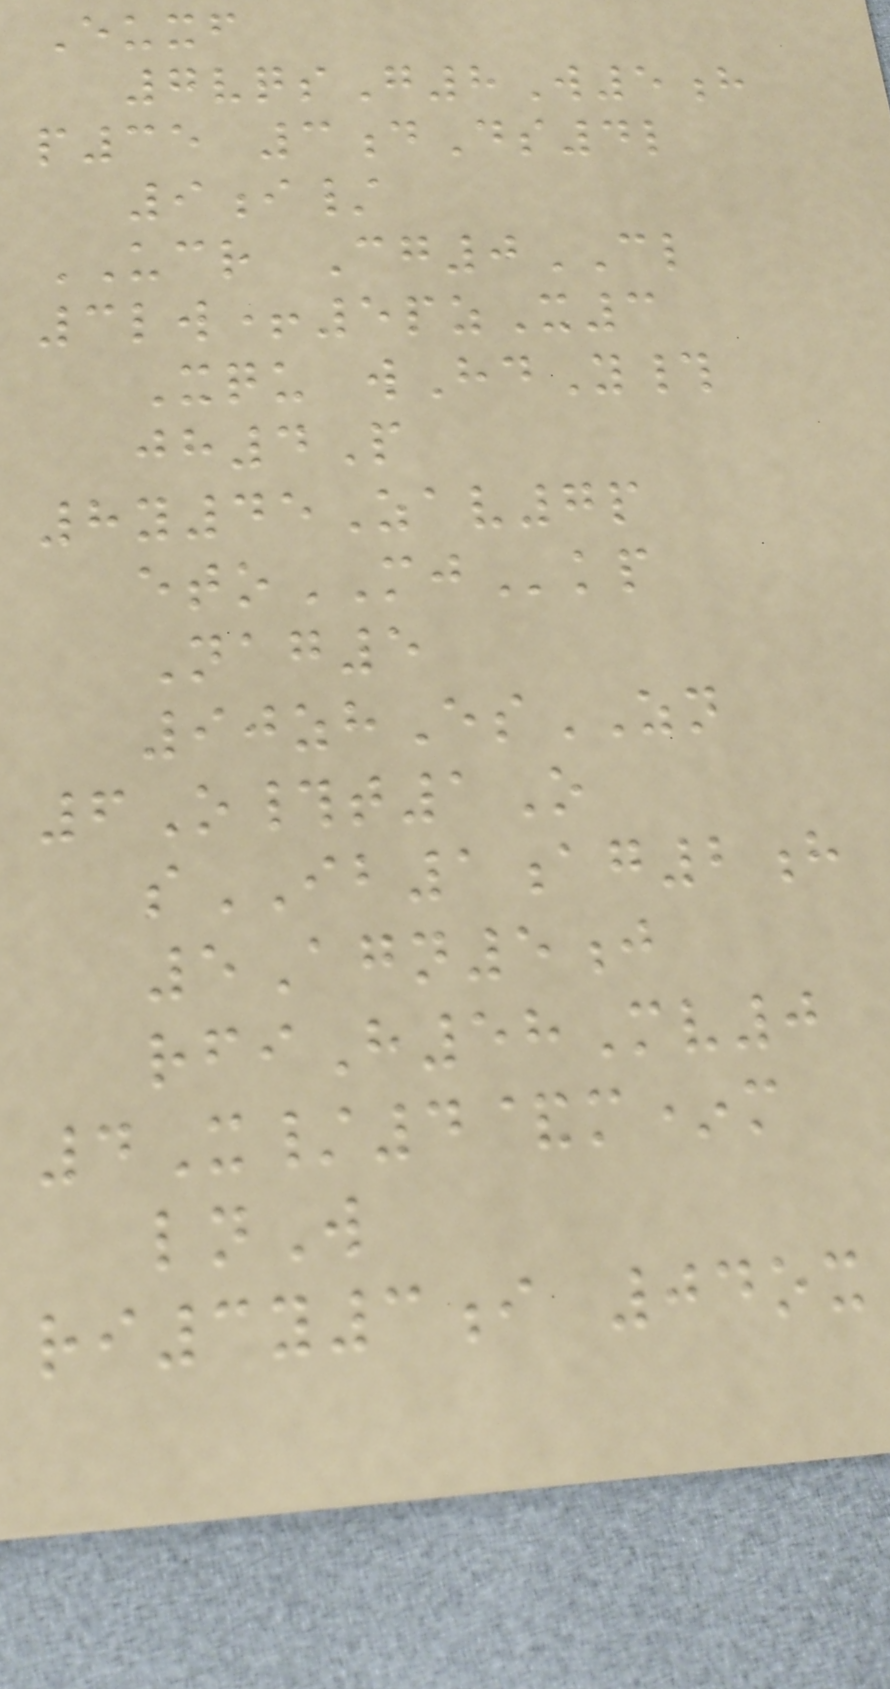Euxf
7vqsG8W5h
p35 3dDs4l
9i/
UCR Cg0CL
3lw+5pzX3
Xqu wHdY#
jh4P
8y45Zav7p
etoMJkp
Nag5
90zhEsZN
6O#t1O
sIB1ag2h
5Agn5j
rfiH58Mv0
4X/4&m*m
lnW
ri3y3i 04ox
